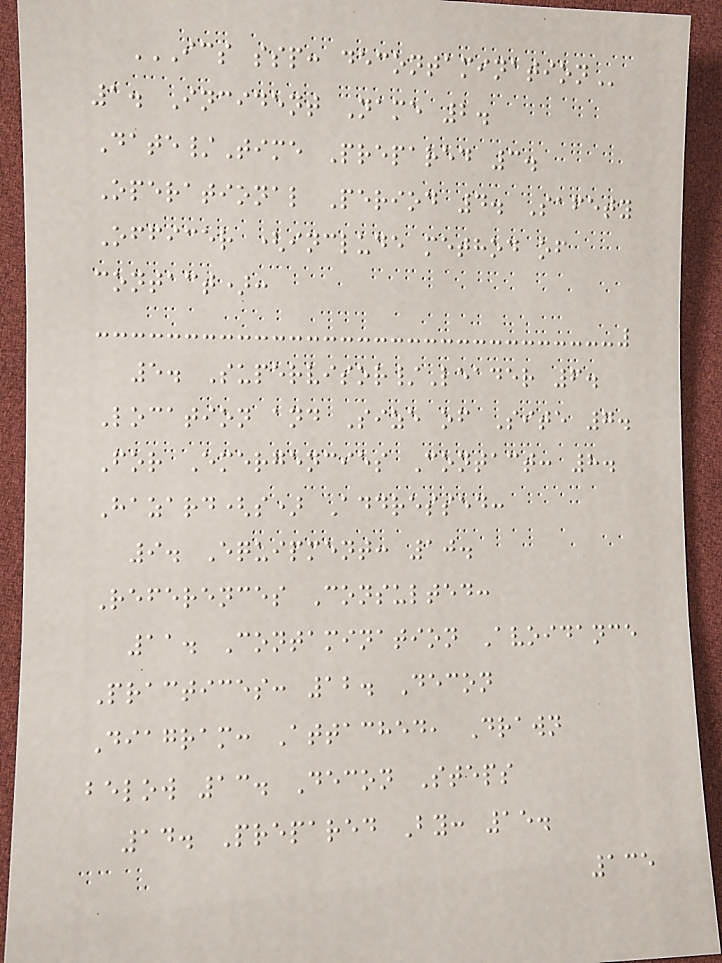ICS SSP: DECONTAMINATION
1. Incident Name 2.
Date/Time Prepared 3.
Operational Period 4. Safety
Officer (include method of
contact):
5. Supervisor/Leader 6.
Location and Size of Site 7.
For Emergencies Contact: 8.
Hazard(s) Addressed:
9. Equipment: 10.
References Consulted:
11. Contamination Avoidance
Practices: 12. Decon
Diagram: Attached, Drawn
below 13. Decon Steps
14. Prepared By: 15.
135
